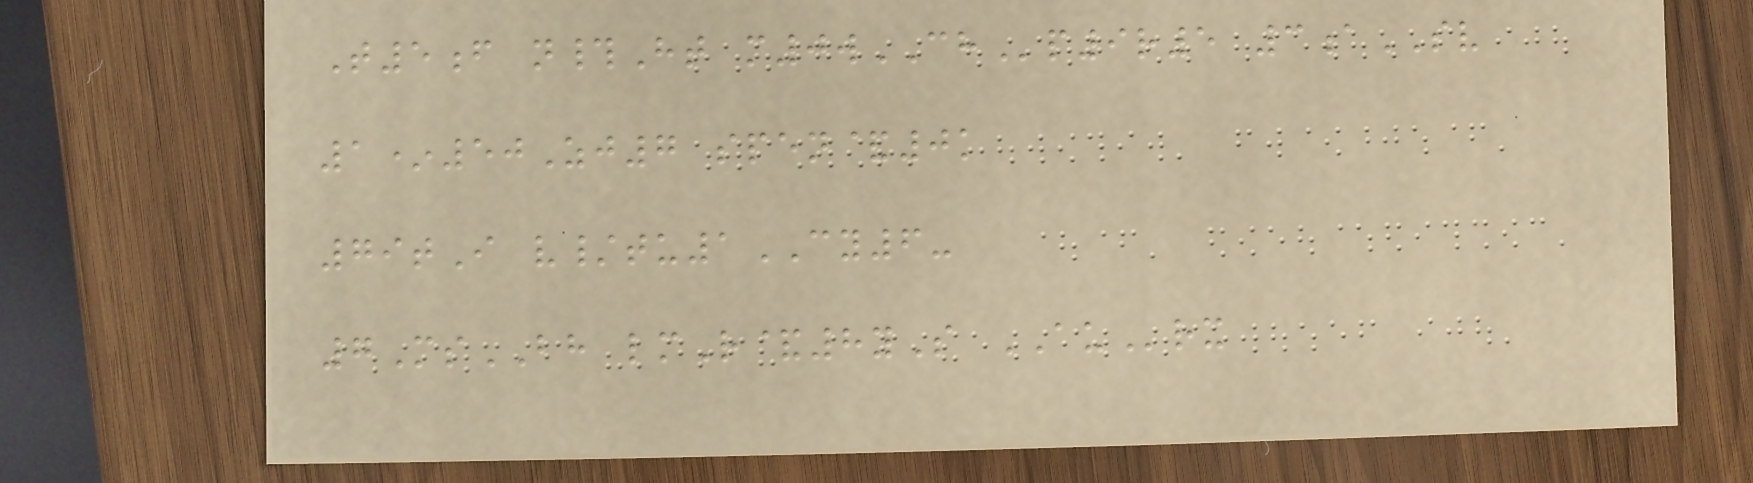T5f n#Ht m0wCHp9r5 3aSV
1*50Zj7 spen&0k
79tI v/tu1CY6-
7MsBH lmR&8yS AUrx
